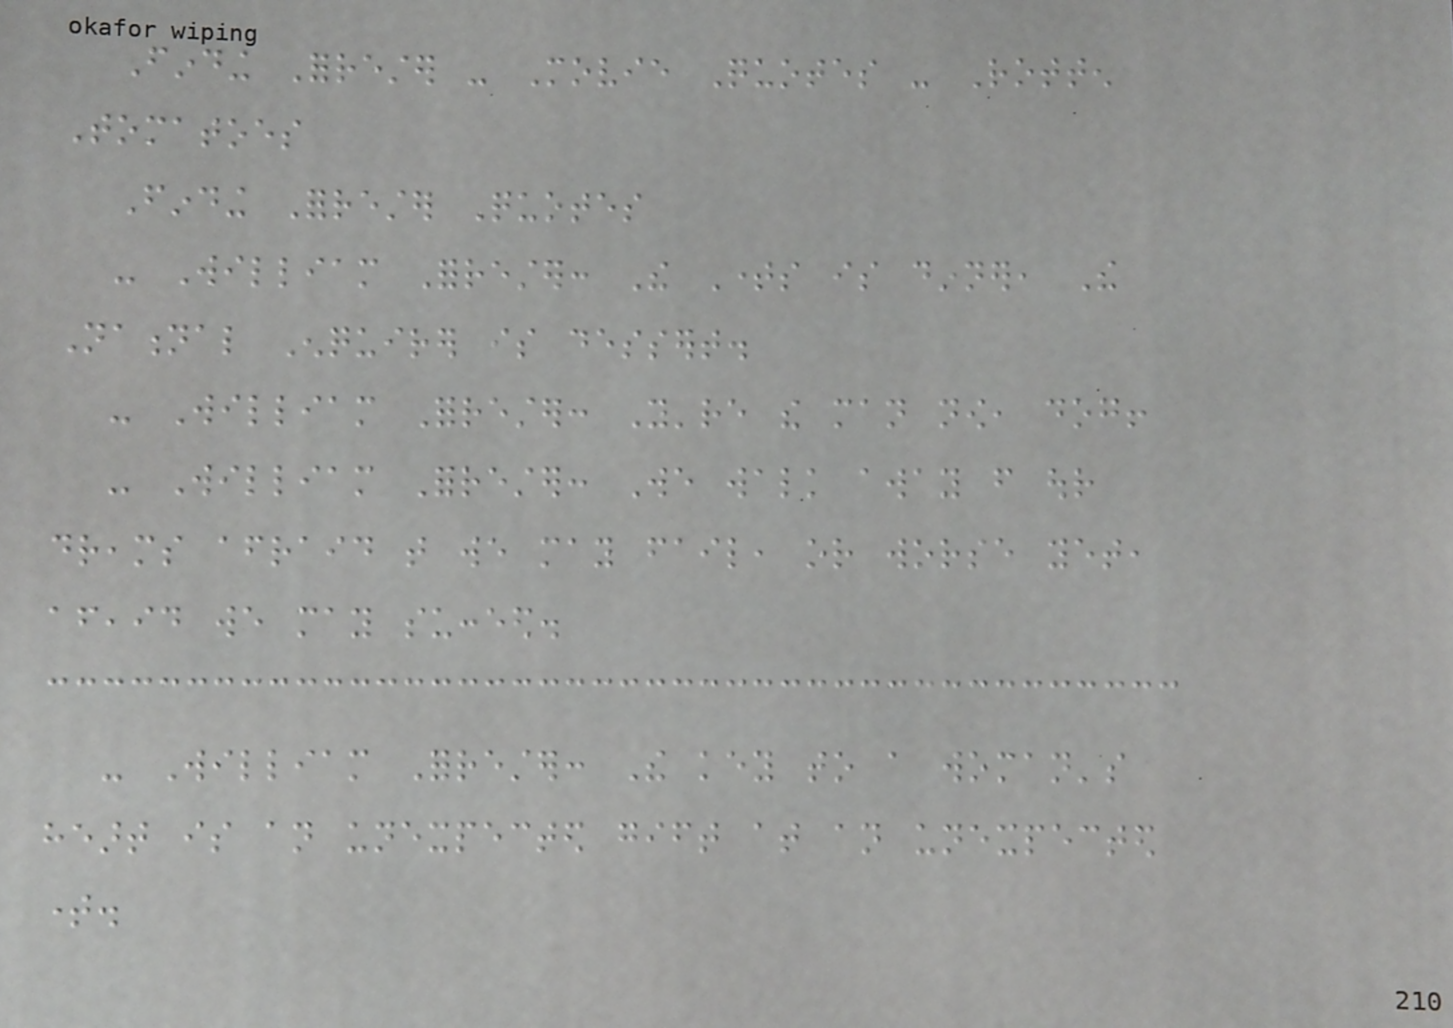Finding Forrester - Movie Quotes - Rotten
Tomatoes
Finding Forrester Quotes
- William Forrester: The Times is dinner, The
National Enquirer is dessert.
- William Forrester: You're the man now, dog!
- William Forrester: We walk away from our
dreams afraid that we may fail, or worse yet,
afeaid we may succeed.
- William Forrester: The key to a woman's
heart is an unexpected gift at an unexpected
time.
